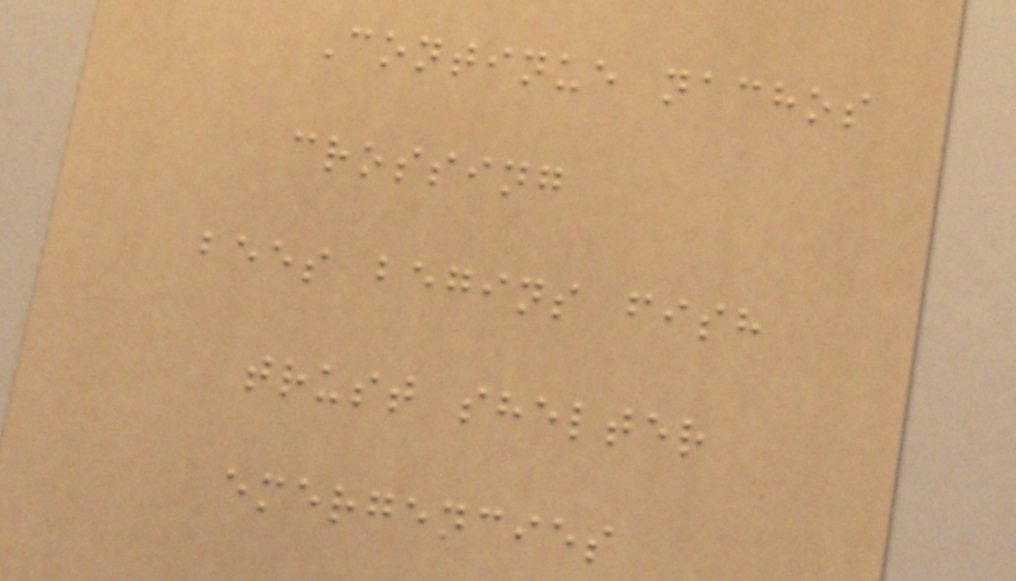Continue nachos
crossing
bees begins fish
trust shelter
emergencies
